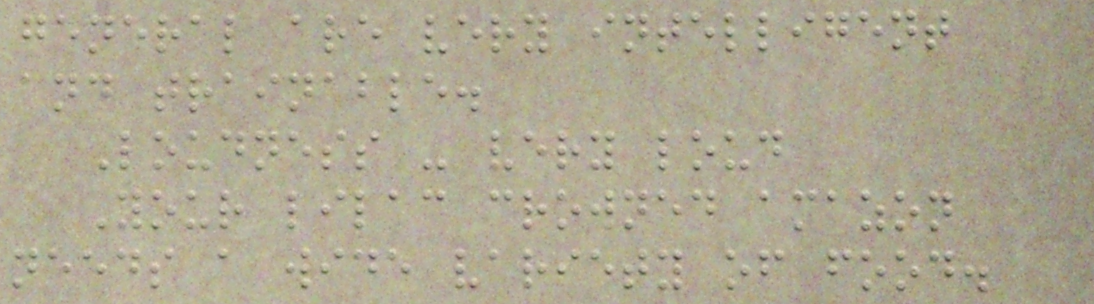general are very intelligent
and trainable.
Loudness - very loud
Your lilac crowned amazon
needs a wide variety of food.
